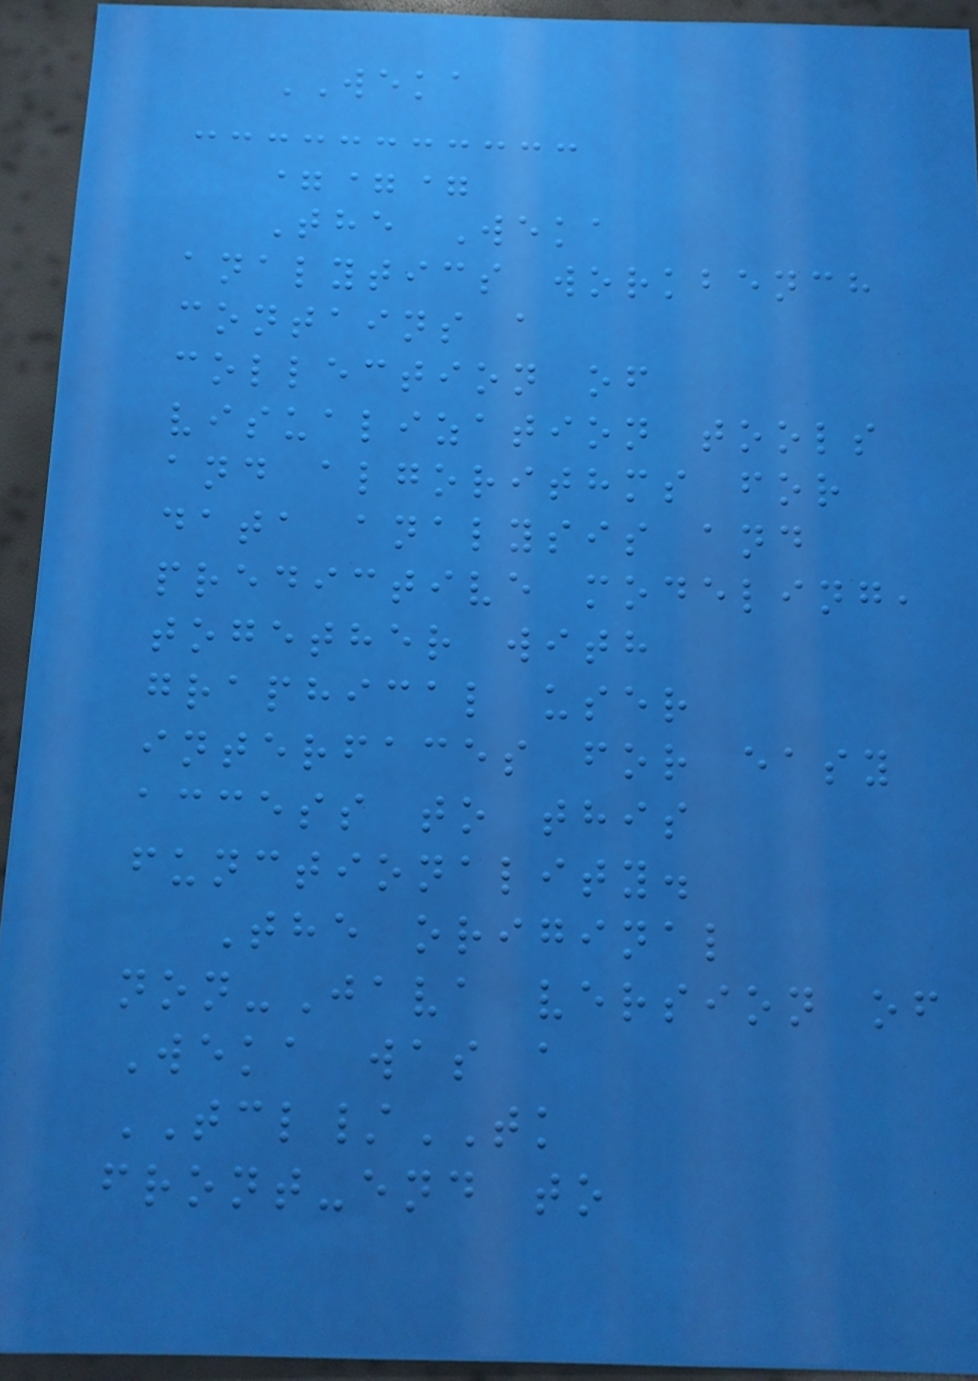WEKA
===
The Weka
analytics workbench
contains a
collection of
visualization tools
and algorithms for
data analysis and
predictive modeling,
together with
graphical user
interfaces for easy
access to this
functionality.
The original
non-Java version of
Weka was a
TCL/TK
front-end to
